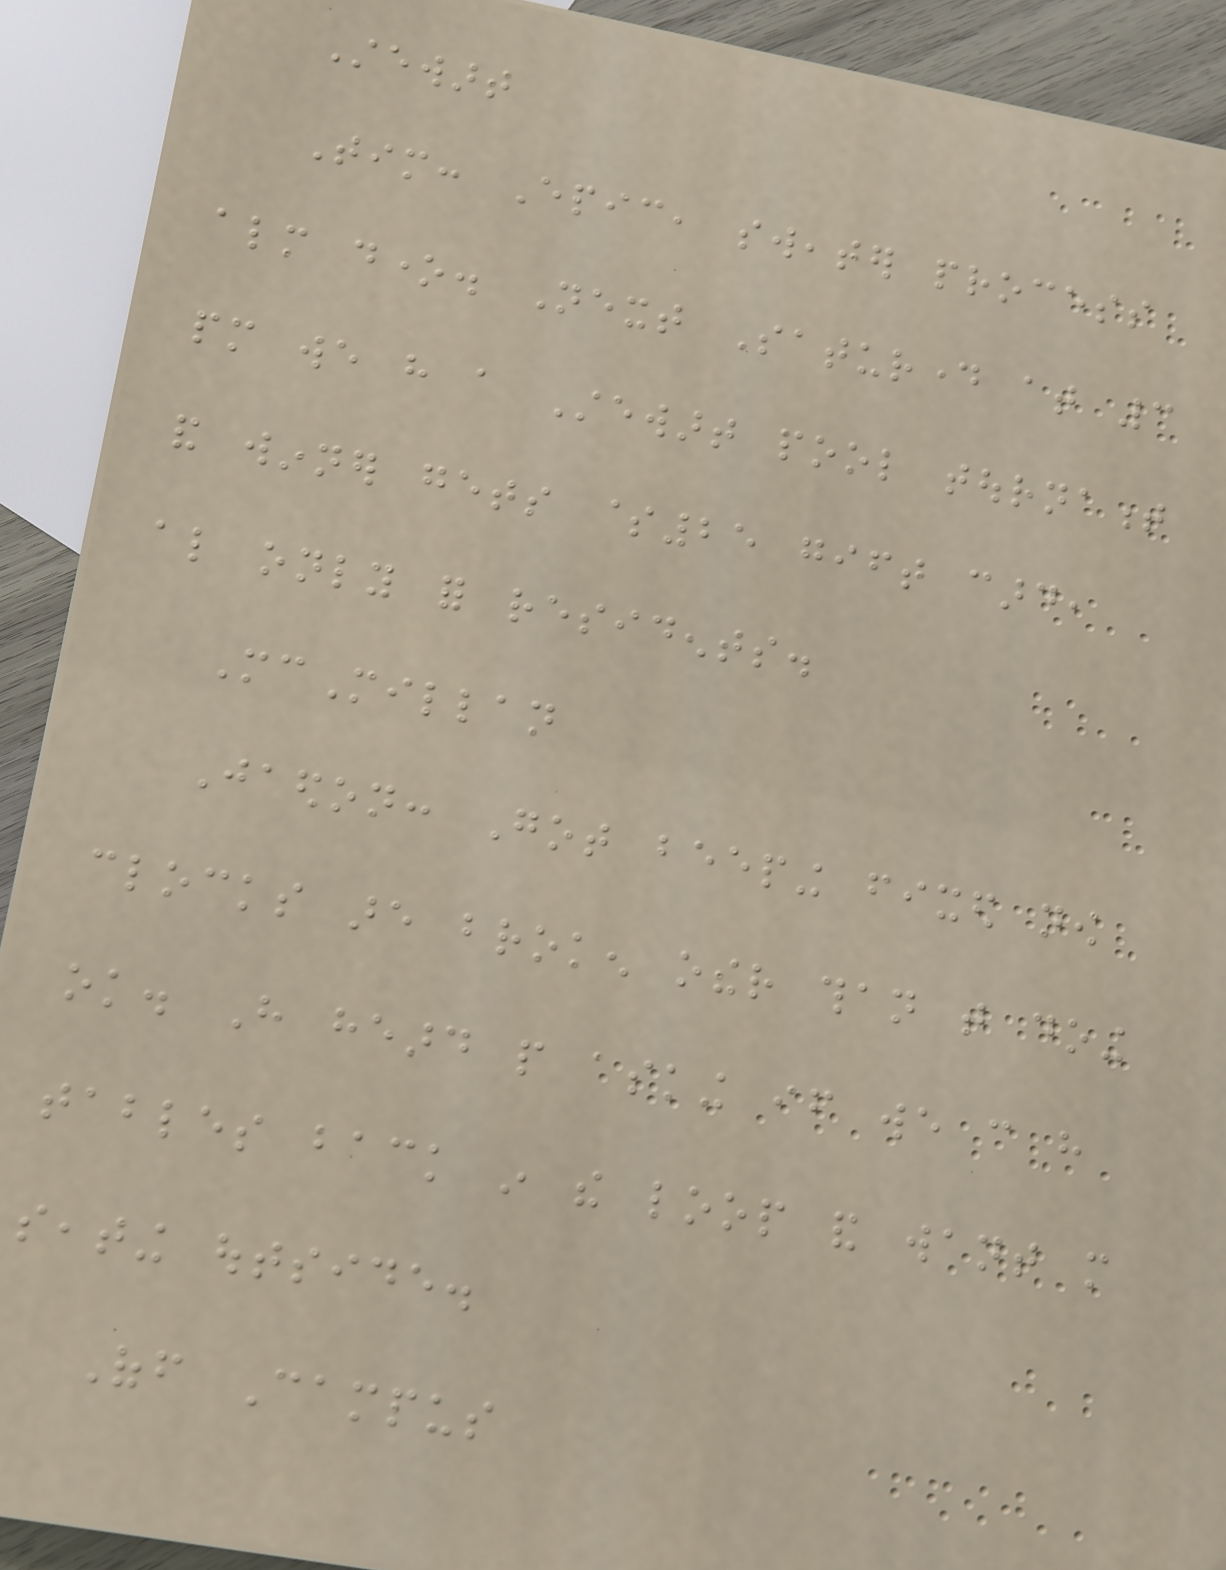Stewart
Tim: Epic, sweater process
almost done. Next Saturday at 3
pm we have a Stewart pool tournament
and winner gets $25 gift card,
also only for residents.
McMillan
Jaedon: Got beeping fixed now
clocks are broken other than that doing
ok. Have heard people asking if we can have
tables back in the loop and want more
seating outside.
Off Campus
